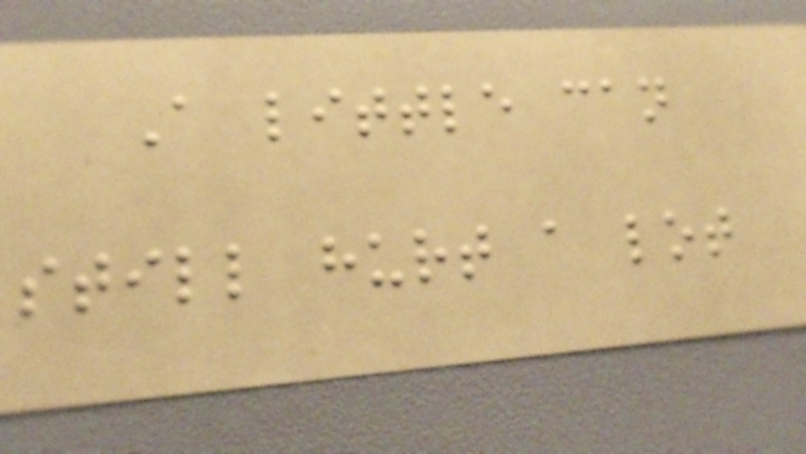A little can
still hurt a lot
